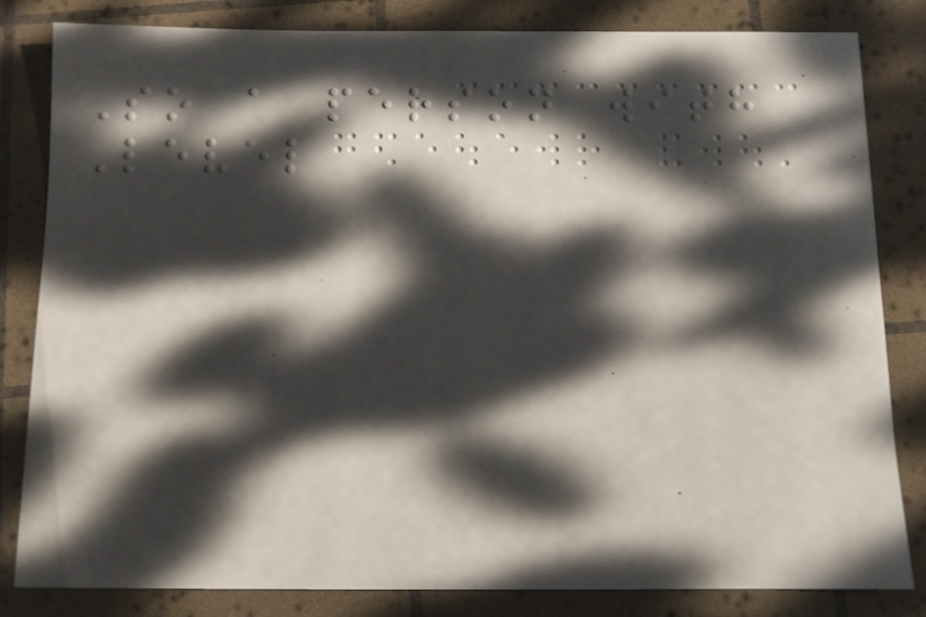So a person with
Level
